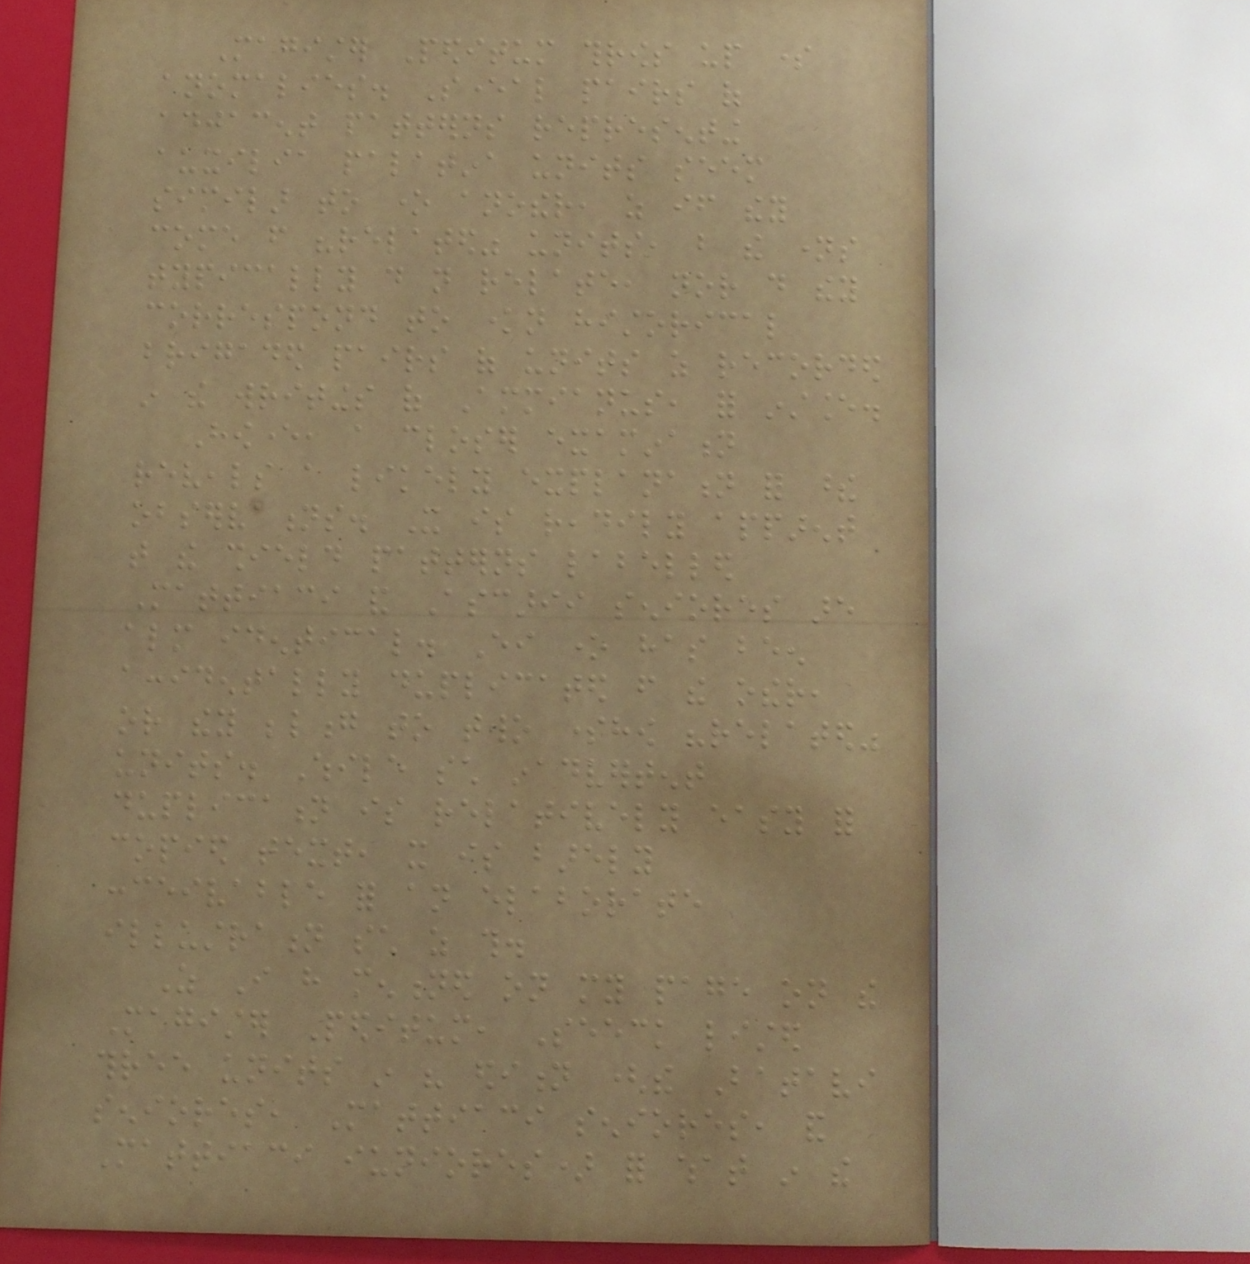Magister Peditum throws up some
anomalies. Several pairs of
adjacent patterns representing
auxilia palatina units seem
similar to one another, as if they
come from "related" units, but the names
typically do not relate, nor do they
correspond to known historical
brigaded pairs of units as recorded
in the writings of Ammianus, for instance.
However, a closer examination
reveals a likely explanation for these
observations. It is readily apparent
that the shield patterns labelled
Mattiaci and Ascarii seniores are
almost identical. Either one has been
accidentally duplicated from the other,
or they belong to two somehow "related"
units. While such inadvertent
duplication is relatively easy for
copied text, it is barely
conceivable for an elaborate
illustration such as this.
As I have mentioned on my page on the
Magister Peditum, Seeck listed
three units in his edition (the Batavi
seniores, Mattiaci seniores, and
Mattiaci iuniores) for what in the
